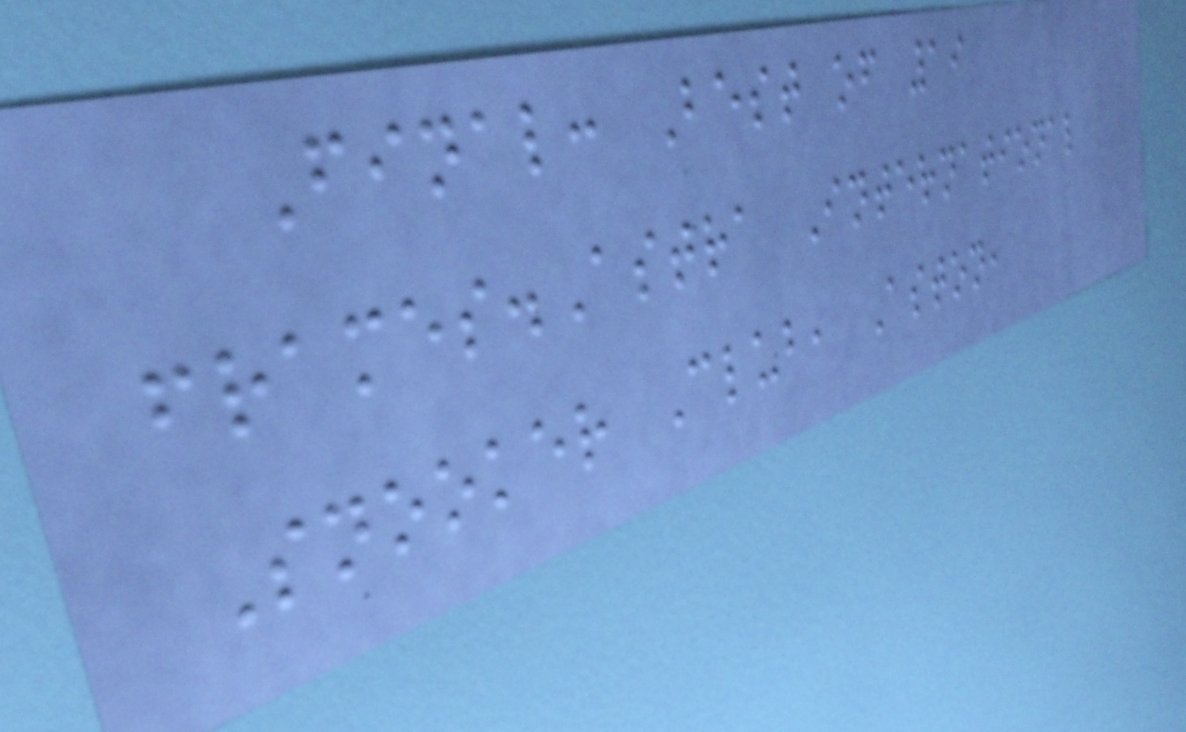Final: Best of 19
frames.Astra International
Snooker Club, Aston,
